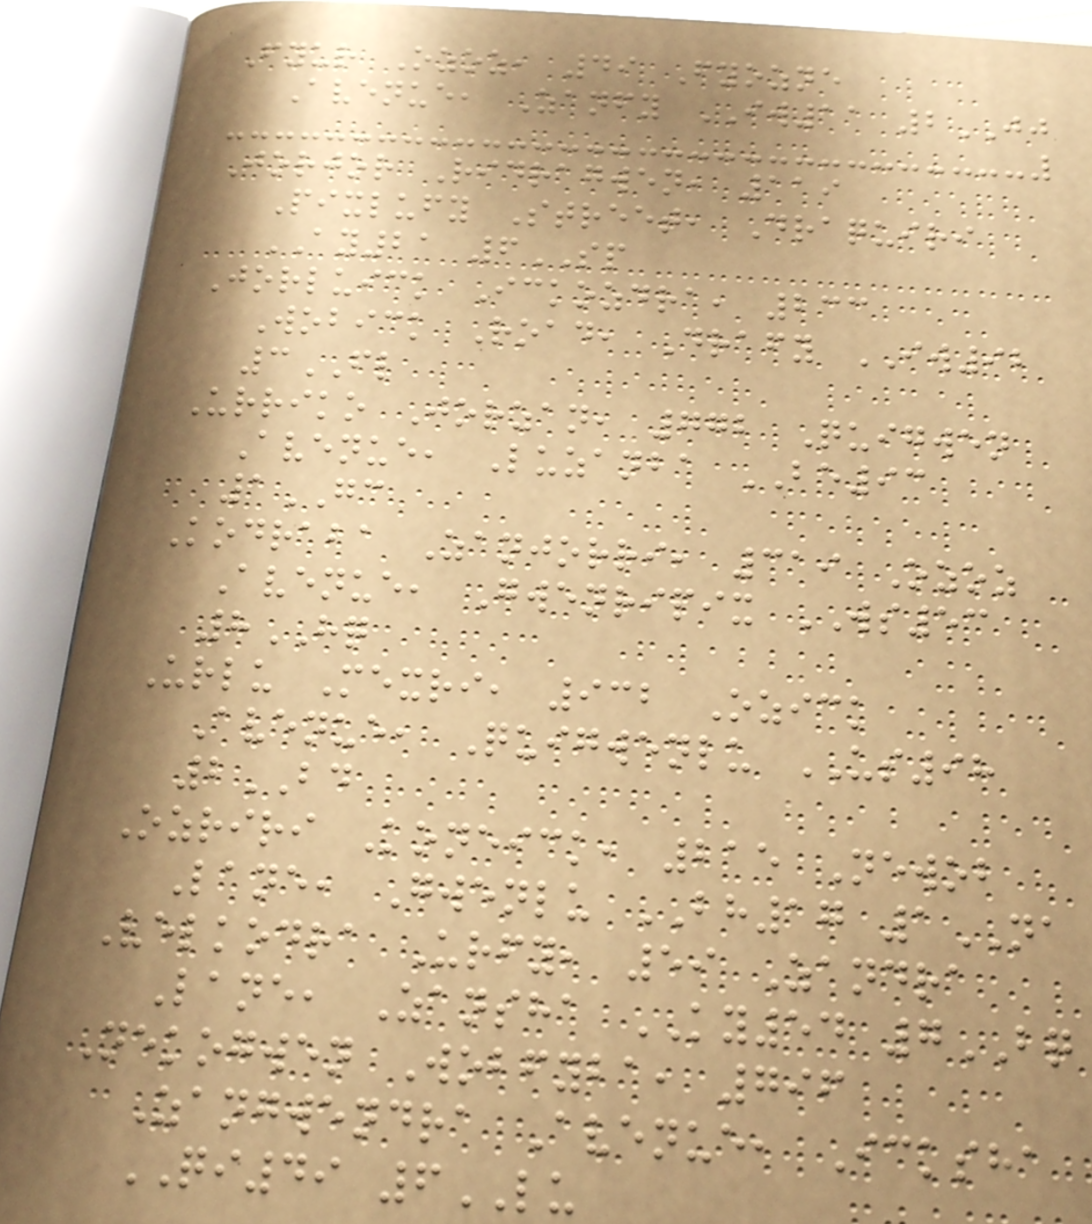Fyur Ozoz, 49 Fyozne
Avenue, Zanfy IW11 2JJ
Jorjor Ridragwen, 119
Pixlufy Street, Draquiri
AY21 6SP
Jorluick Ickozdra, 233
Wobick Road, Drafy IW92
3FL
Urriko Jorzan, 772 Quigwen
Avenue, Luzanba BE93
1GC
Kodraba Zanjorri, 319 Ozoz
Avenue, Gwenripix WS53
8HQ
Urlu Mexri, 932 Ozick
Avenue, Quigwenlu US98
2BD
Ozriri Koneick, 215 Newob
Lane, Gwenlu BH17 1NA
Velkodra Urfy, 59 Zandra
Lane, Zansha KY54 7BQ
Nekogwen Wobfyba, 796
Zangwendra Avenue, Icksha
QI49 6LU
